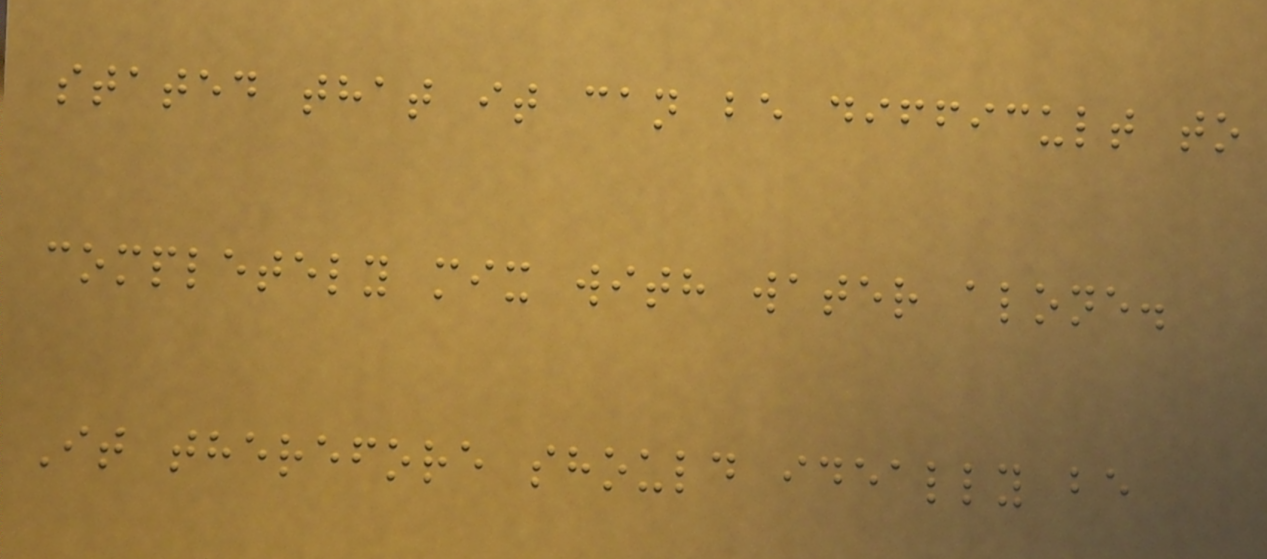stated that it can be difficult to
completely mix with water alone.
It therefore should ideally be
